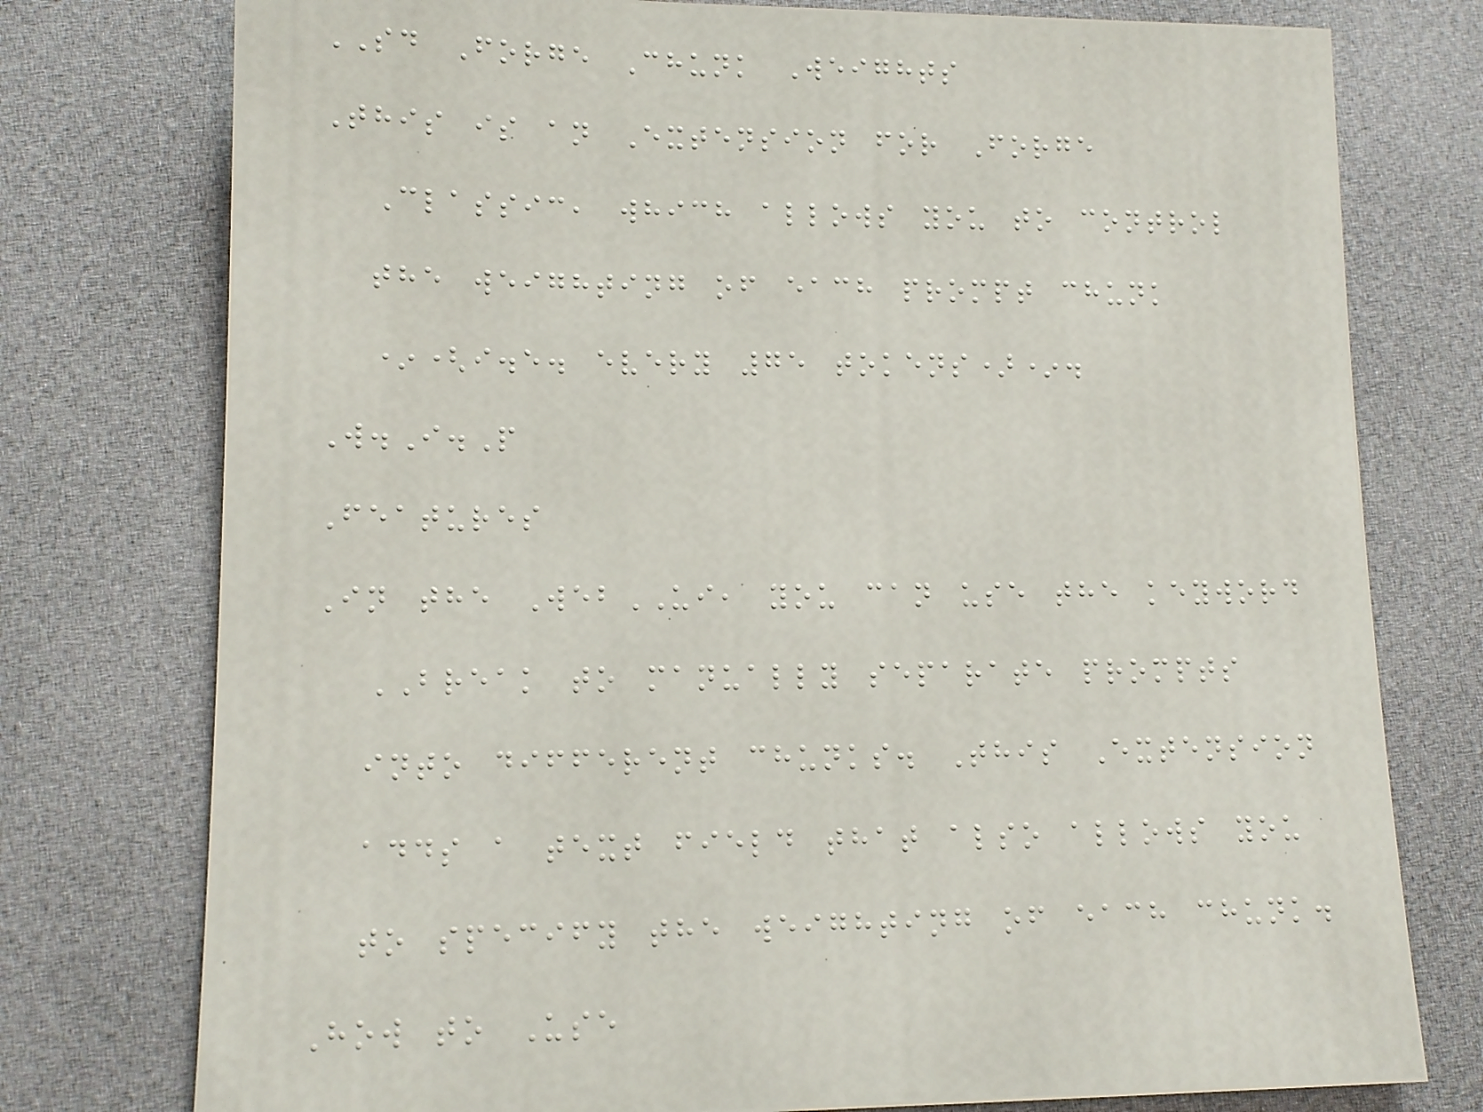SD Forge Chunk Weights
This is an Extension for Forge
Classic, which allows you to control
the weighting of each prompt chunk
*(i.e. every 75 tokens)*.
W.I.P
Features
In the WebUI, you can use the keyword
BREAK to manually separate prompts
into different chunks. This Extension
adds a text field that also allows you
to specify the weighting of each chunk.
How to Use
